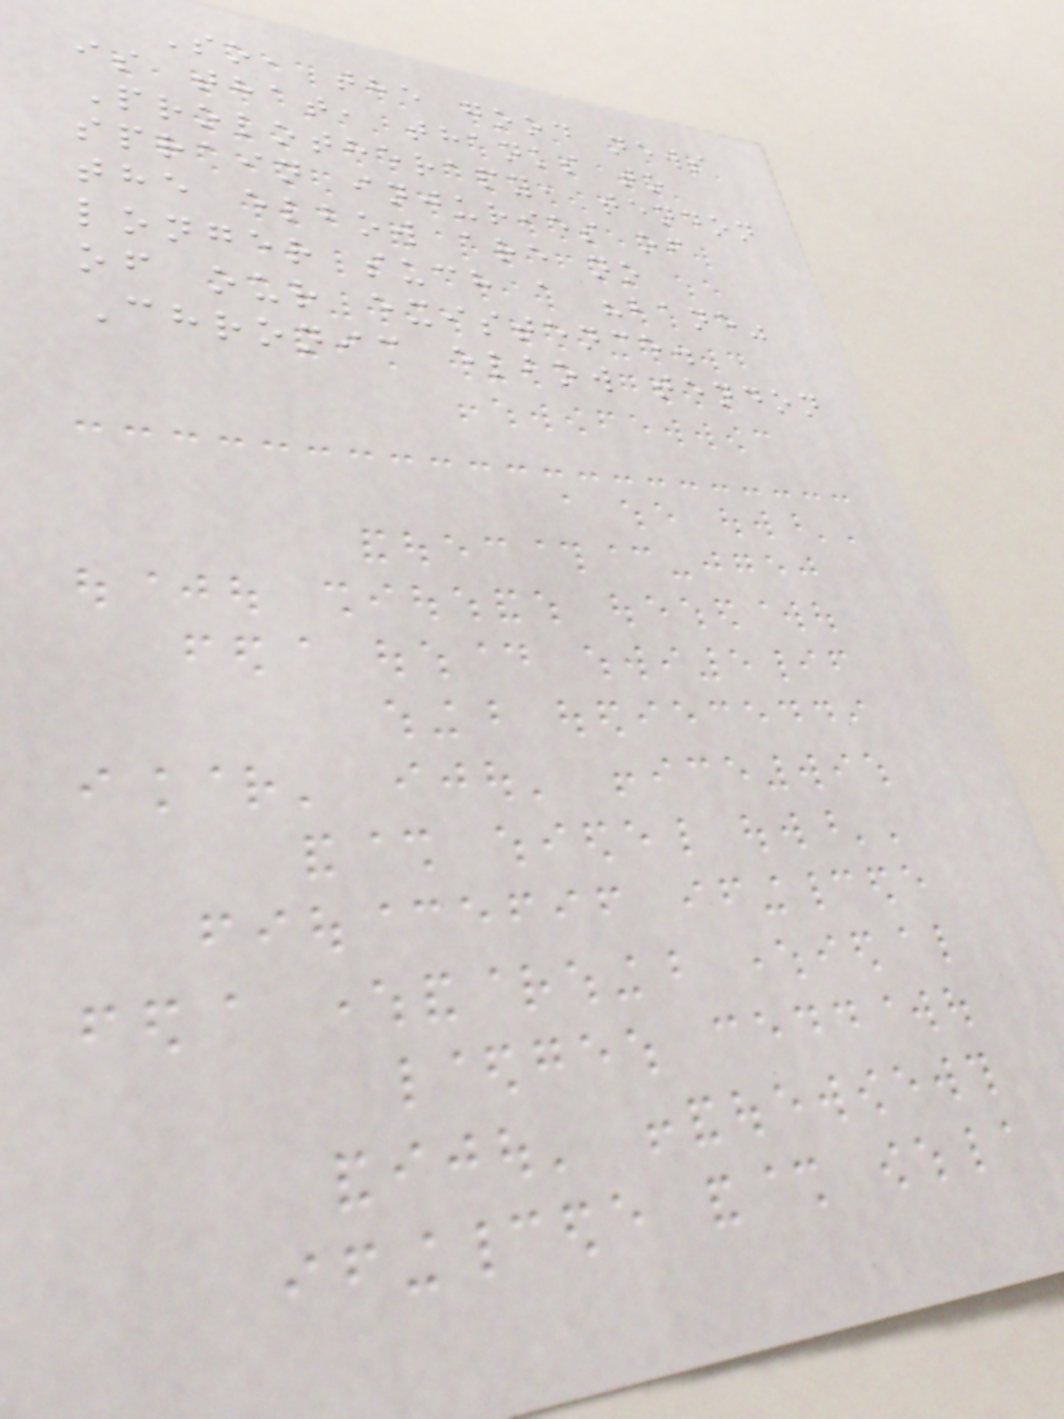So, the good news
is that, thanks to
Prolotherapy, tendon
sprain injuries of
the elbow are no
longer such a "bane"
of our existence.
Chronic elbow tendon
